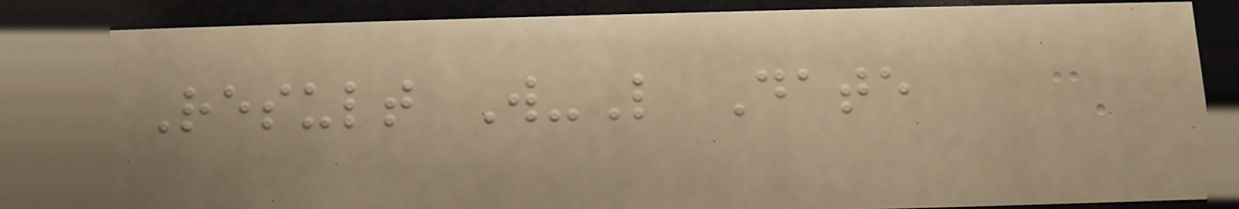Result W-L Date
